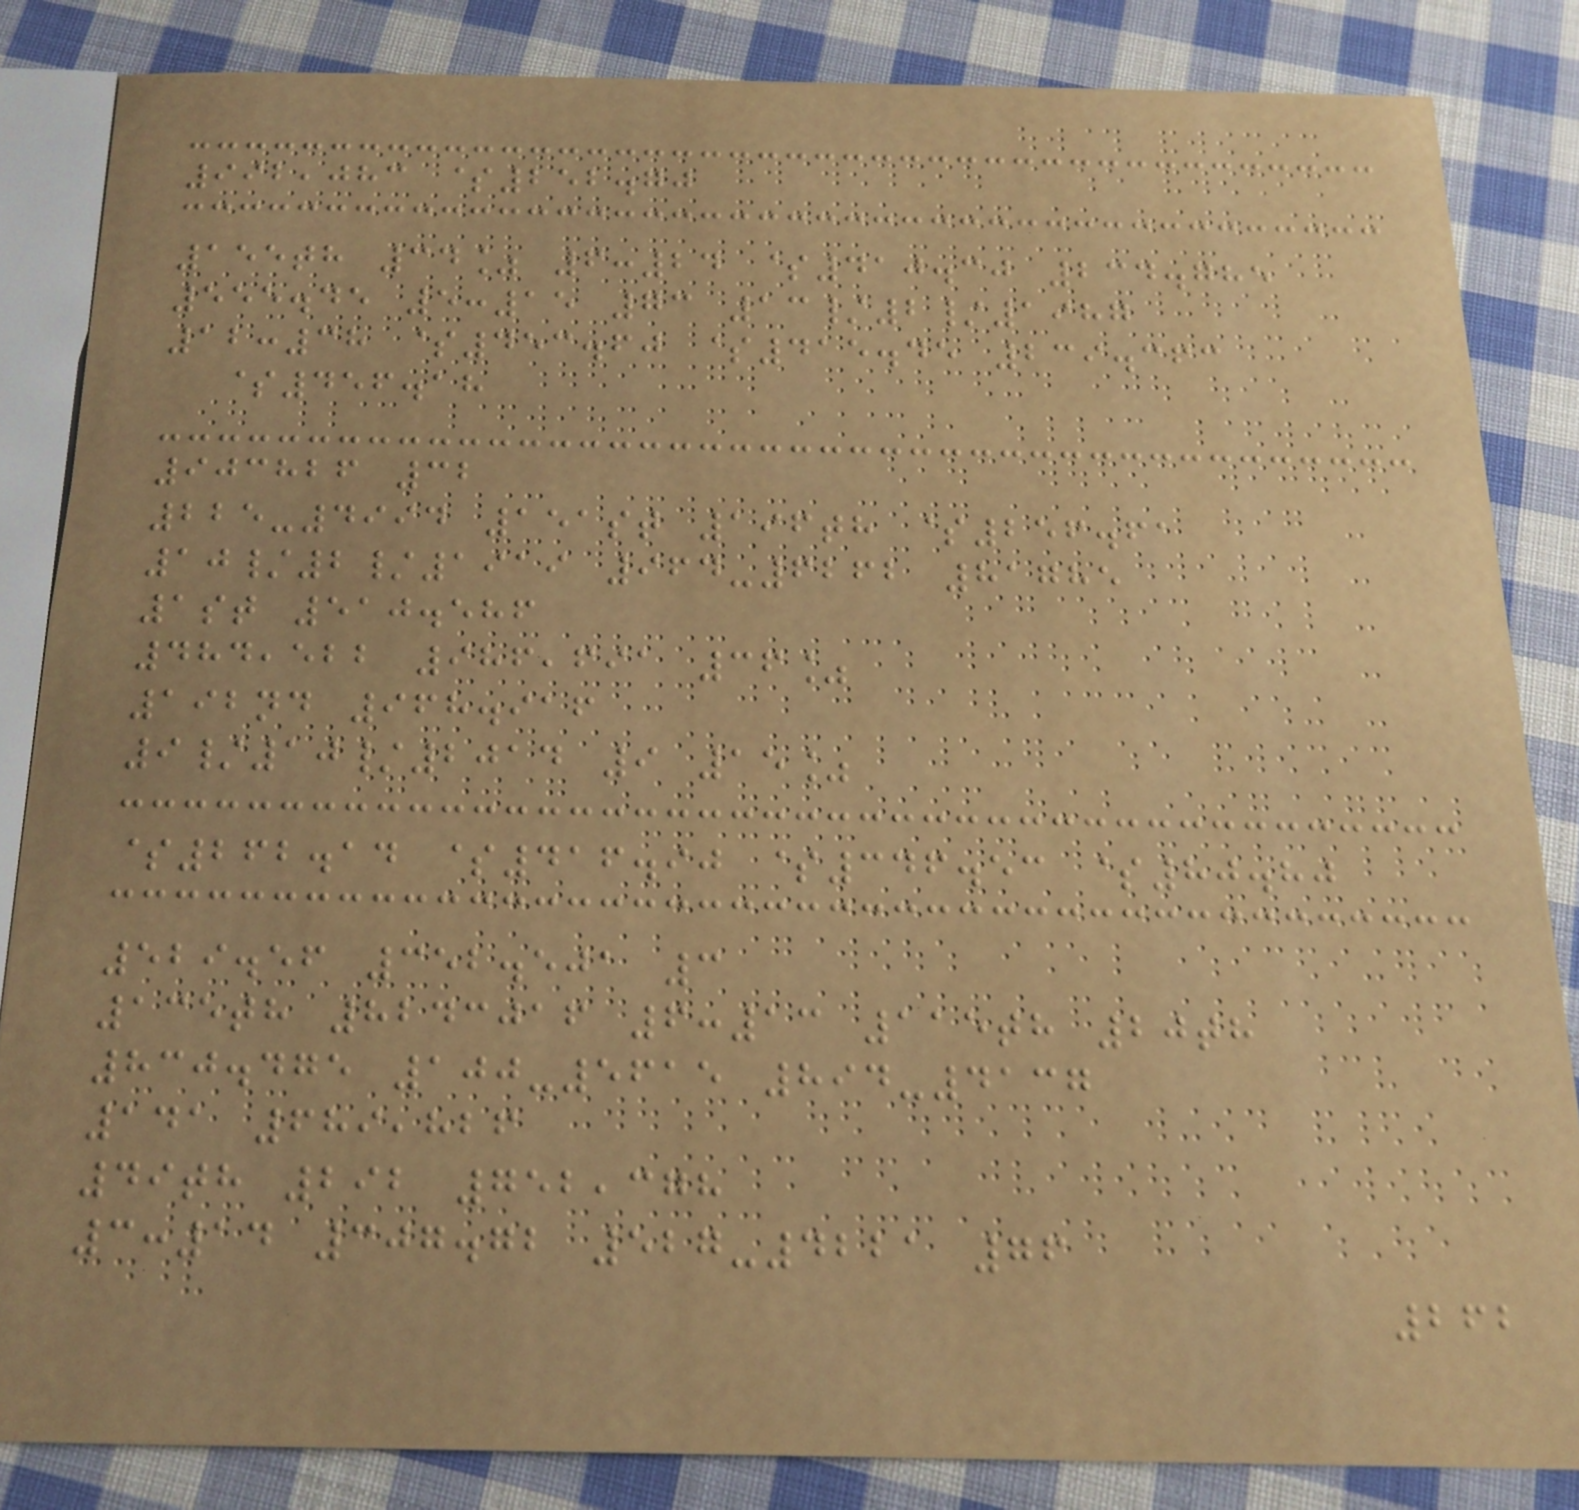992,083 $252.70
155th 34% 6:24 $410.30 234.785
555.45 5:15 73 13/2/1987
12:38 $453.60 $415.45 239.363
$456.18
903826 32
225-4994 151st 196th $256.61
10/2/1919 964-6262 81785
1st 510.586
484,522 986,691 36%
192nd 968.916
9/10/2014 9 15%
$262.14 $416.90 $346.53 $80.80
529.56 352.501 3
135th 8243016 6:13 115th 20th
830.475 100-5615 894-4137
141 689,826
49th 292 752,378
3:14 307.72 527-4221 76
262
